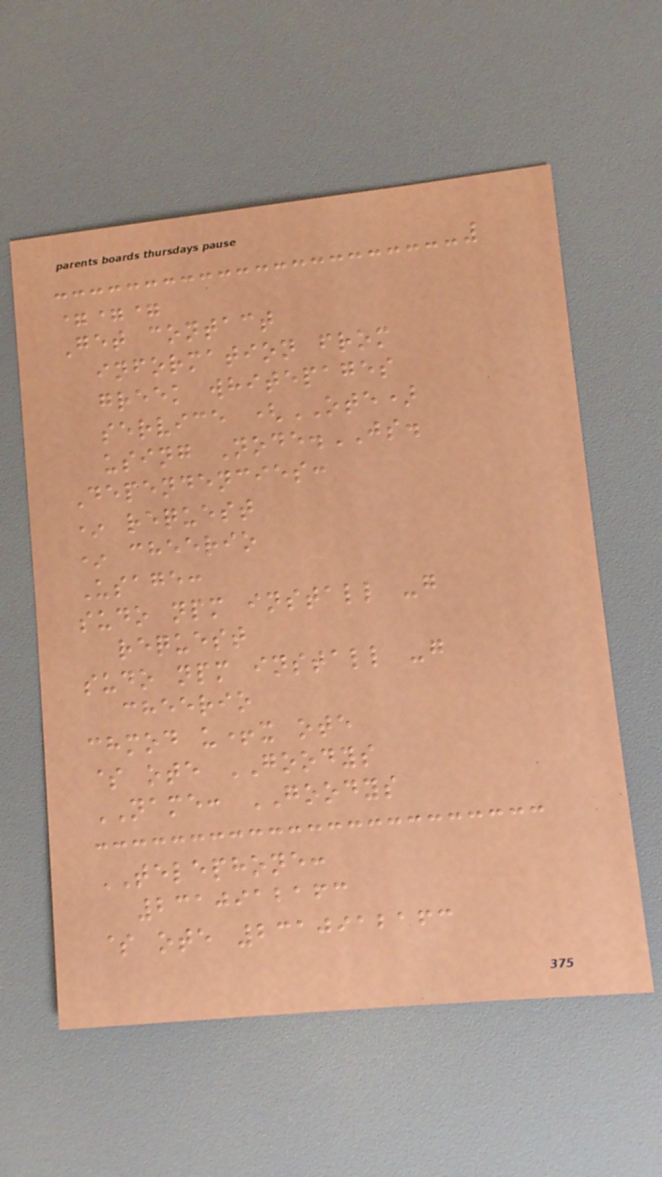===
Get contact
information from
greek whitepages
service (OTE)
using Node.JS.
Dependencies:
* request
* cheerio
Usage:
sudo npm install -g
request
sudo npm install -g
cheerio
chmod u+x ote
$ ote GOODYS
NAME: GOODYS
TELEPHONE:
2310912163
$ ote 2310912163
